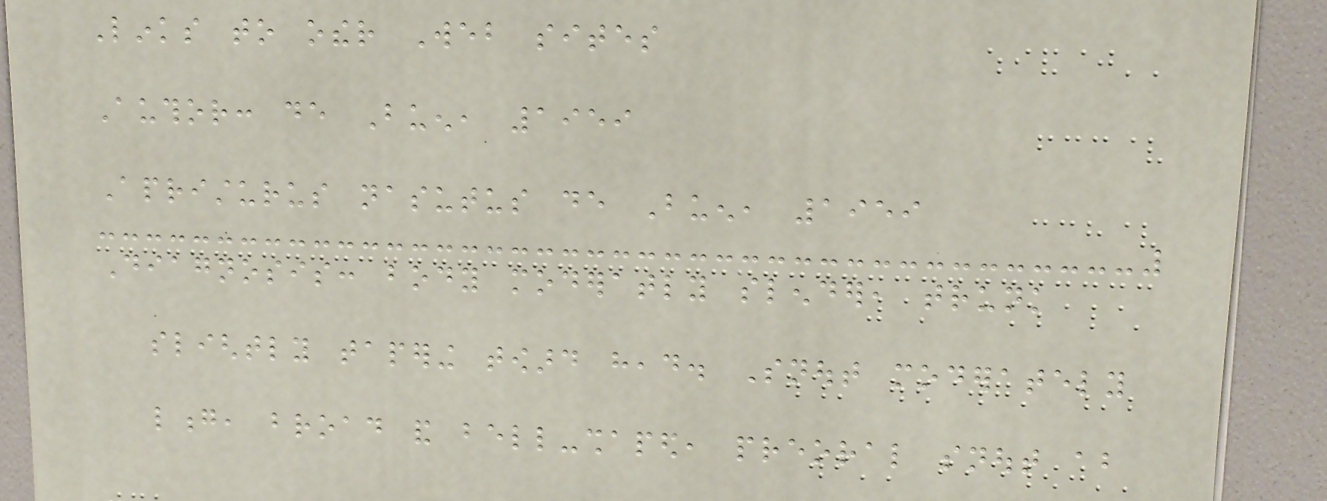Links to other Web sites
Author: de Buen, 1959
Apristurus nasutus de Buen, 1959
Diagnosis: body moderatly slender, trunk
slightly tapering toward head. Snout moderately
long, broad and bell-shaped, preoral snout about
